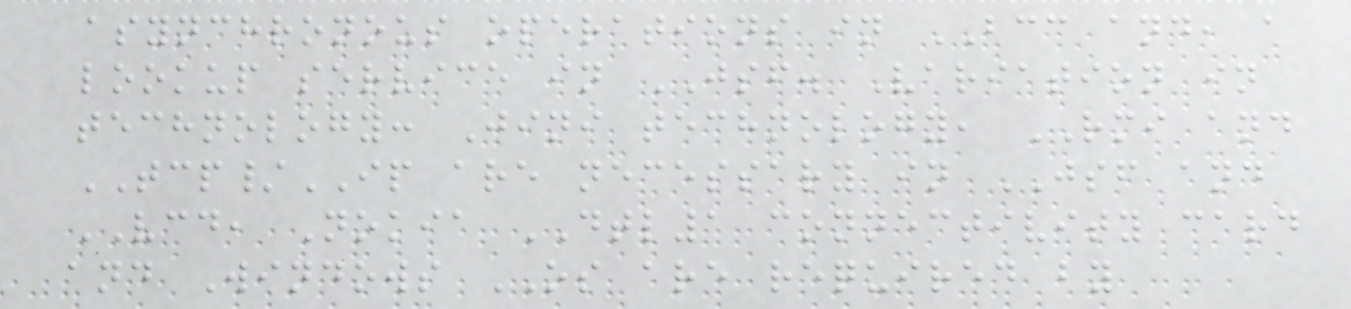asynchronous operations in BCC and, a
lookup service in JSF. Variation in
technology: Jini technology, RMI and
TCP/IP are necessary in JSF and
VCD, Nokia DTL1 connectivity card
and Windows OS are required by
